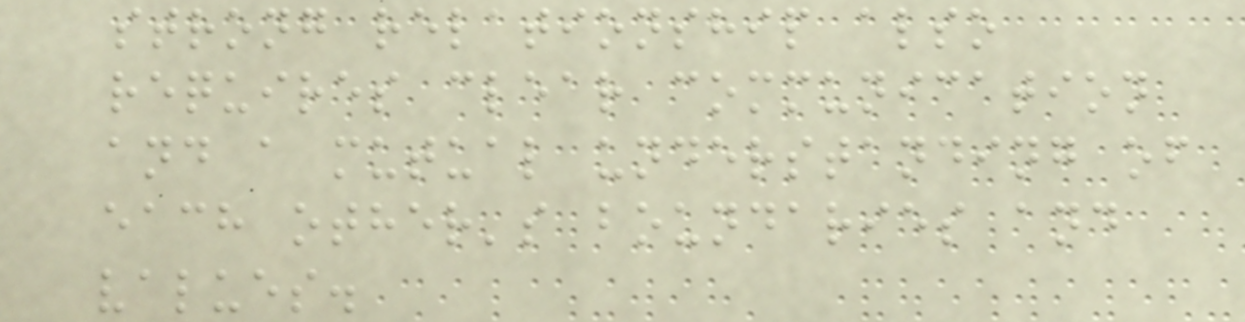strong relationship also
requires clear communication
and a mutual understanding of
each other's boundaries and
values.
